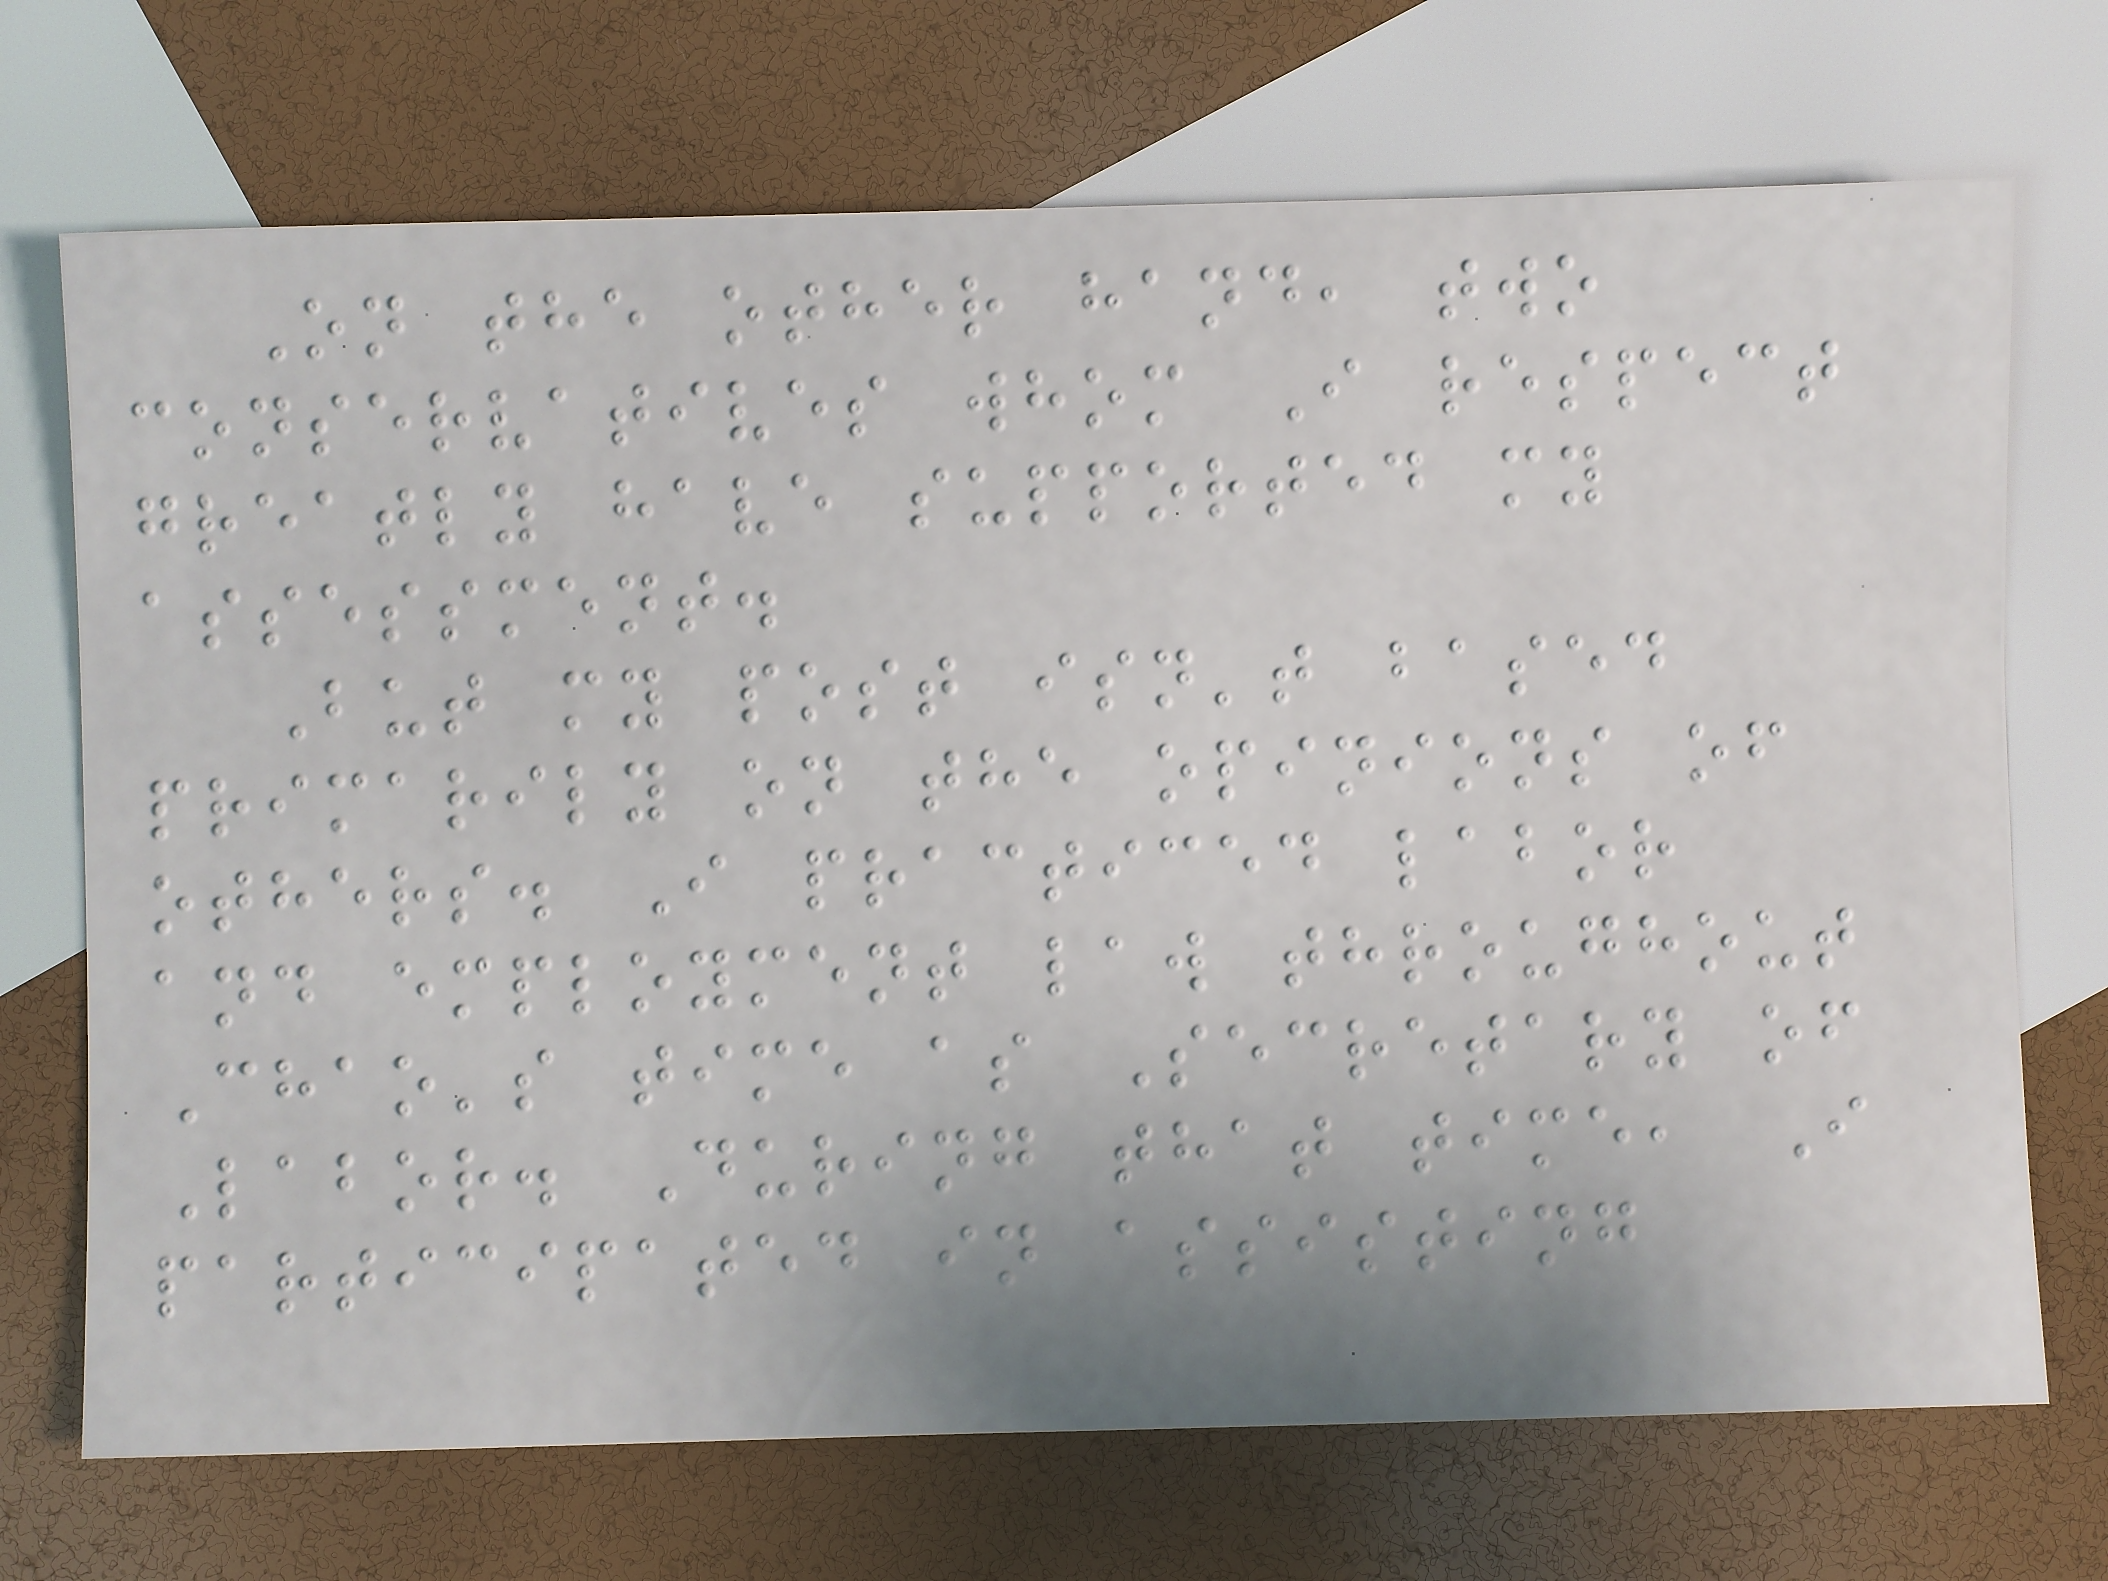On the other hand, two
conservatives whom I respect
greatly have supported my
assessment.
But my post isn't based
primarily on the opinions of
others. I practiced labor
and employment law throughout
Chao's time as Secretary of
Labor. During that time, I
participated in assisting
